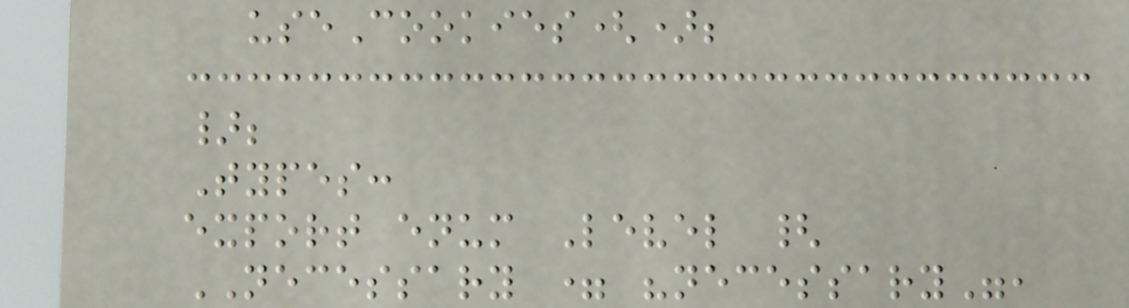useCookies();
};
Types:
export enum Level {
NECESSARY = "necessary",
